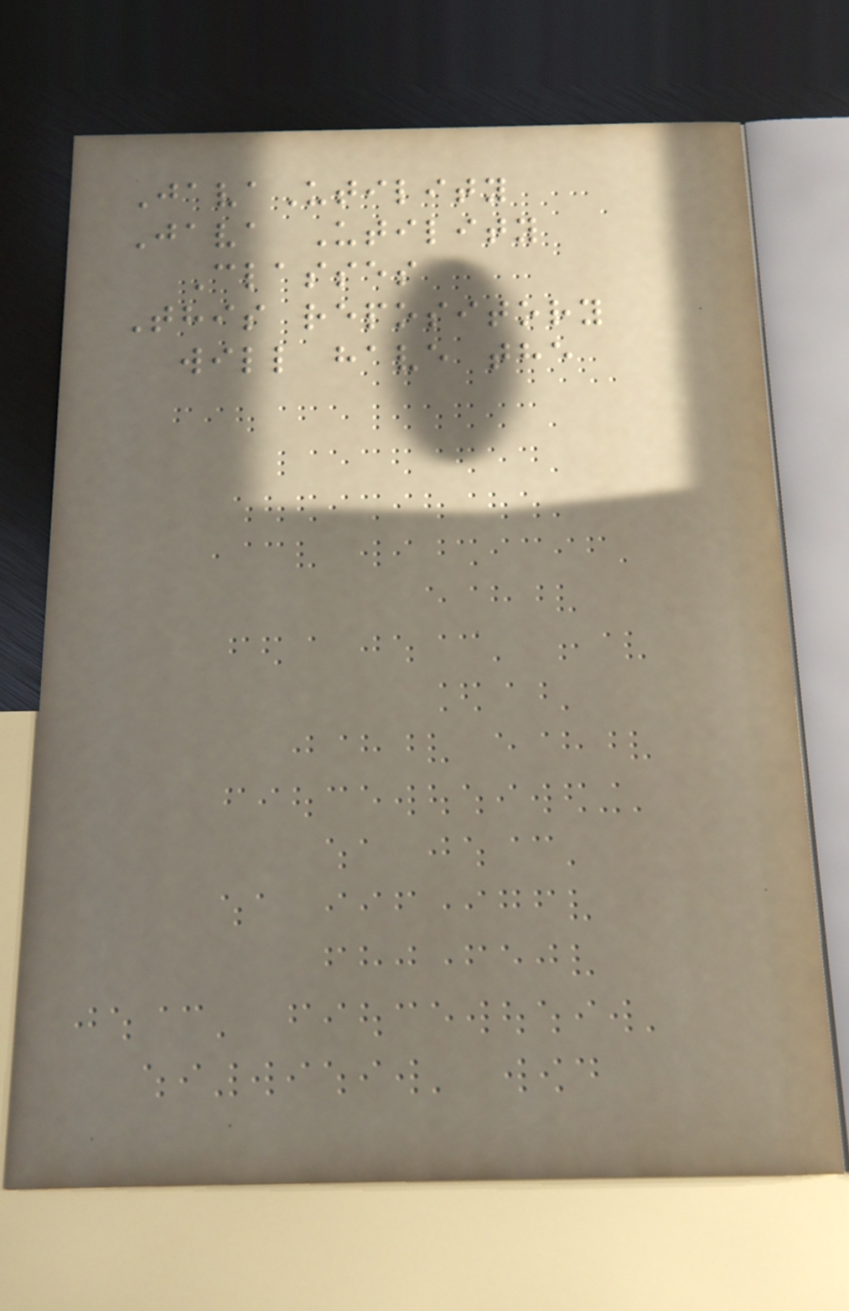JavaUtility
Java Utility
Classes
This repository
will have the
